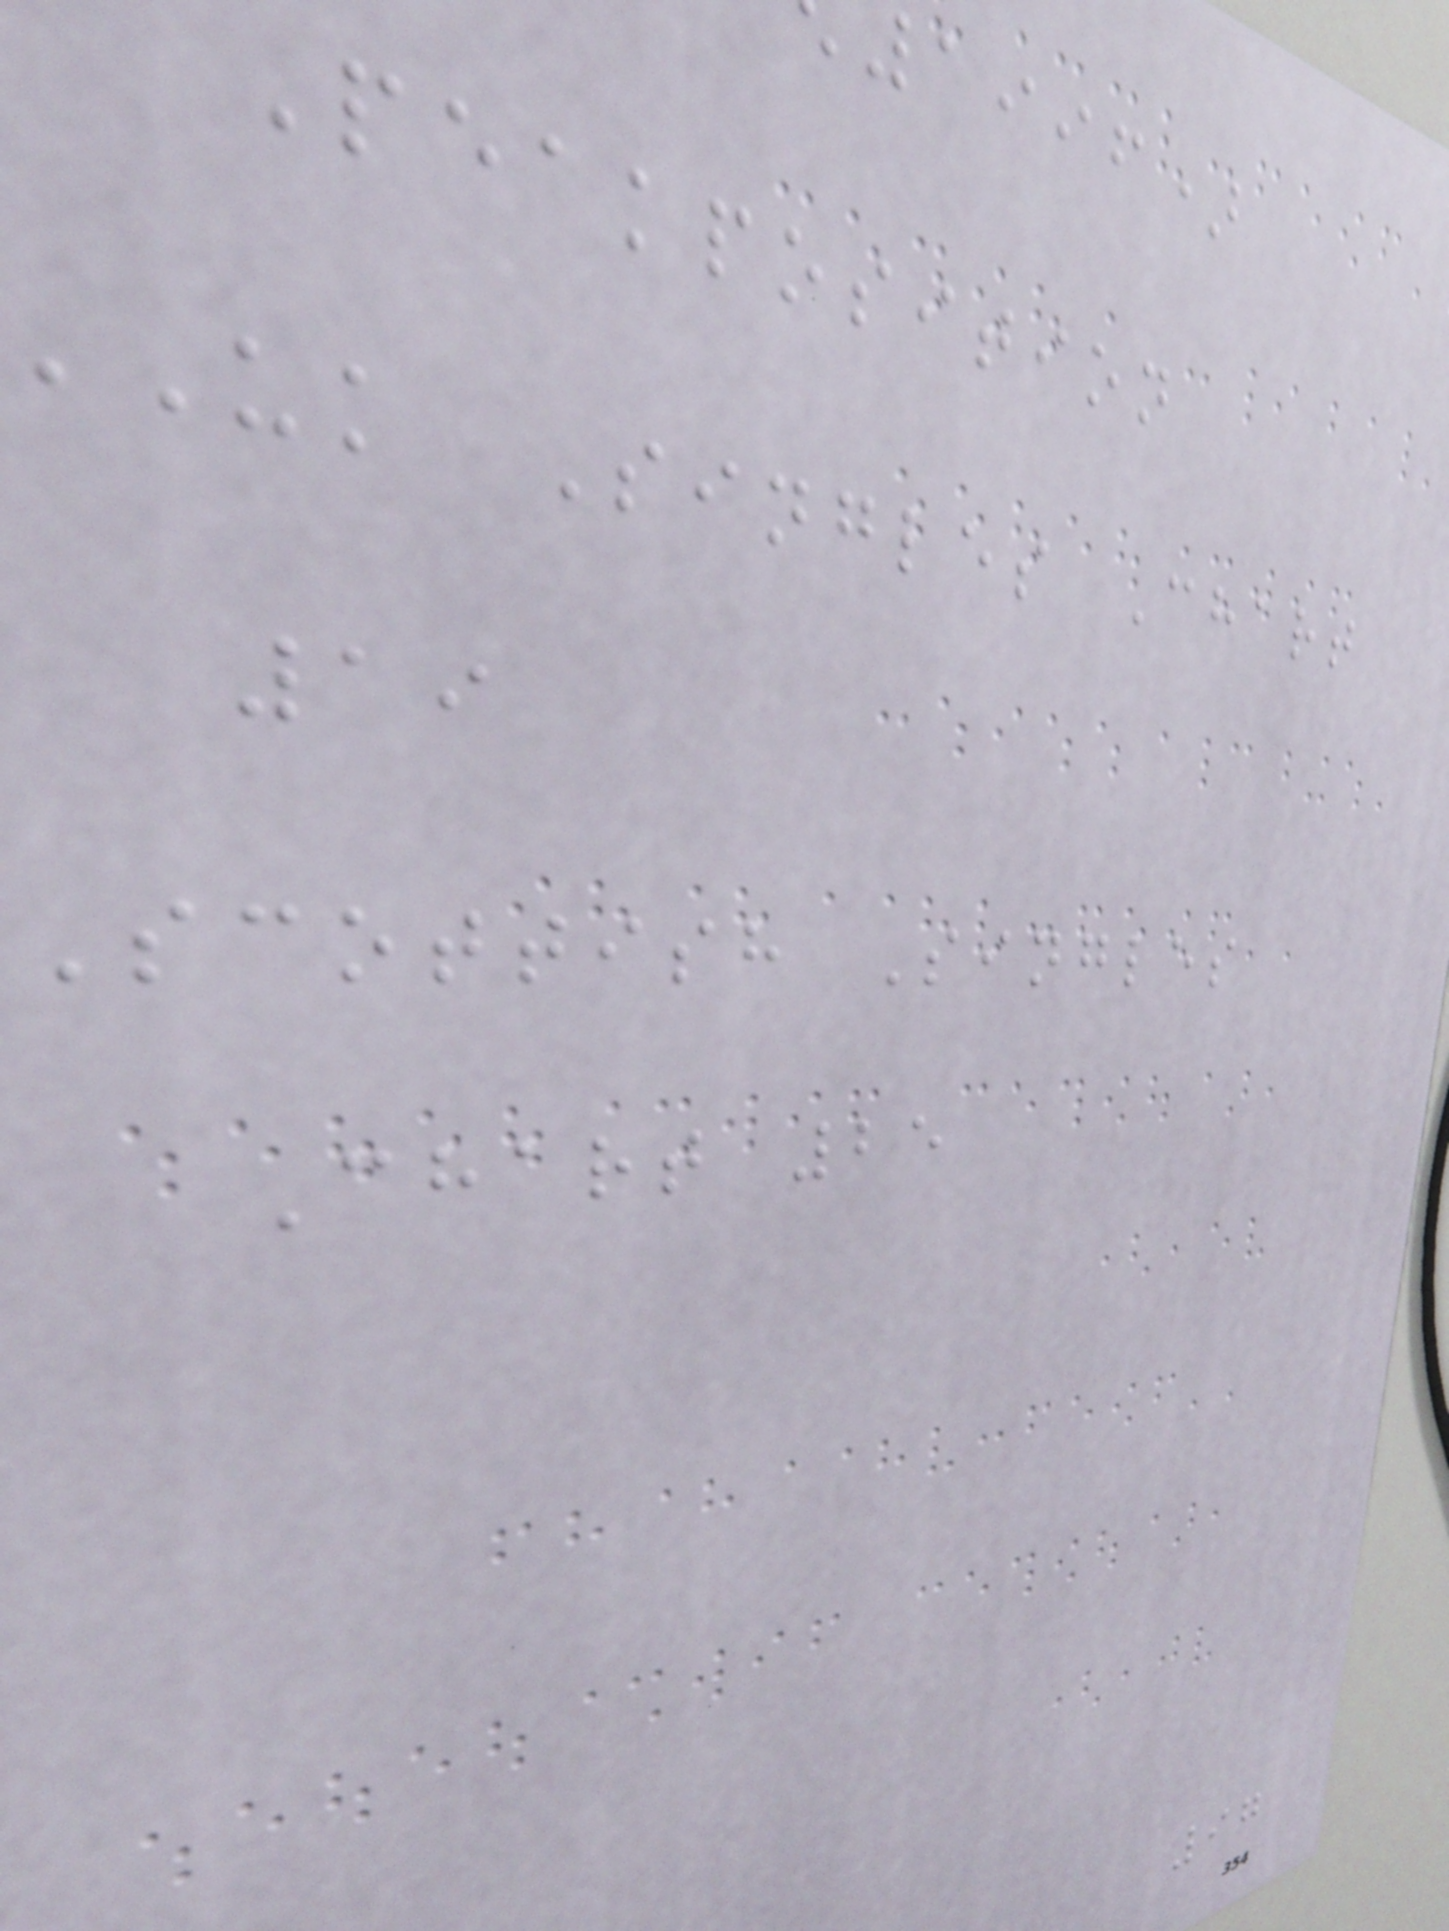aiif)
Peakposition
uk Singles Chart
19
Scottish Singles
Chart 25
97
